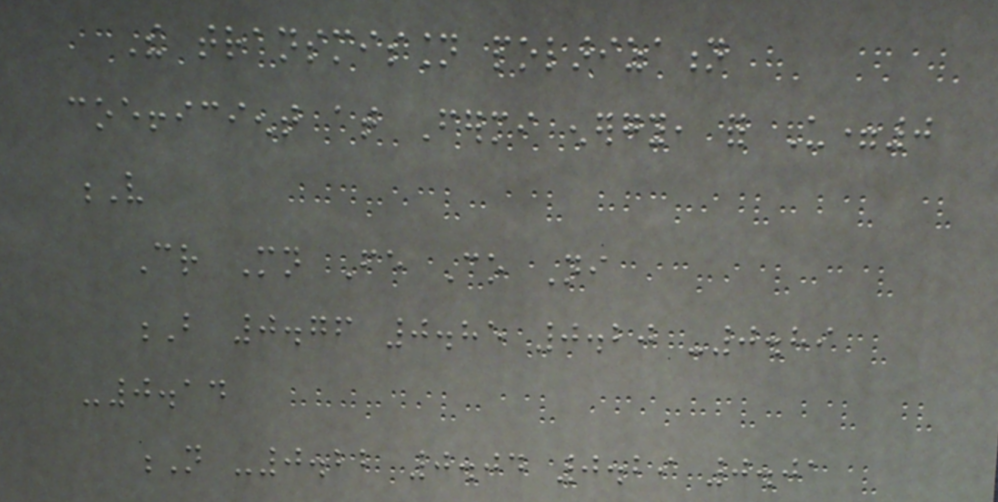The transmission polarization
coefficient at Fermi energy, for U=0
V
Cr Mn Fe Co Ni
B 0.76 0.85 0.20 -0.89
-0.14
N -0.22 0.04 0.29 0.01
